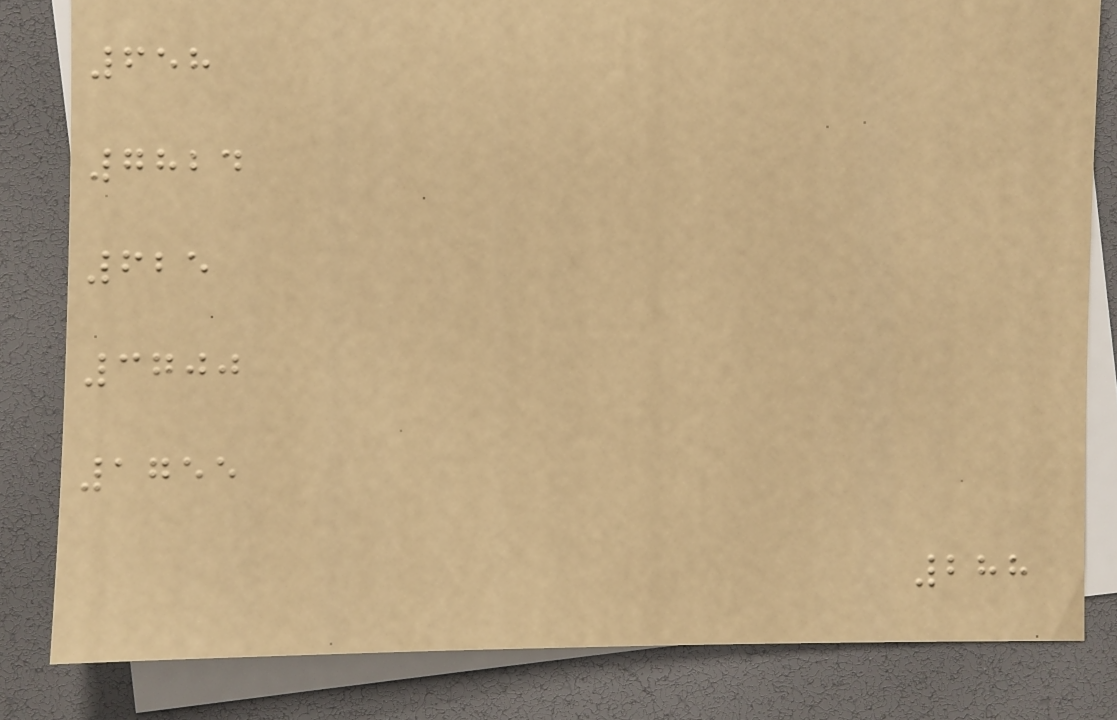658
7824
625
3700
1755
288
